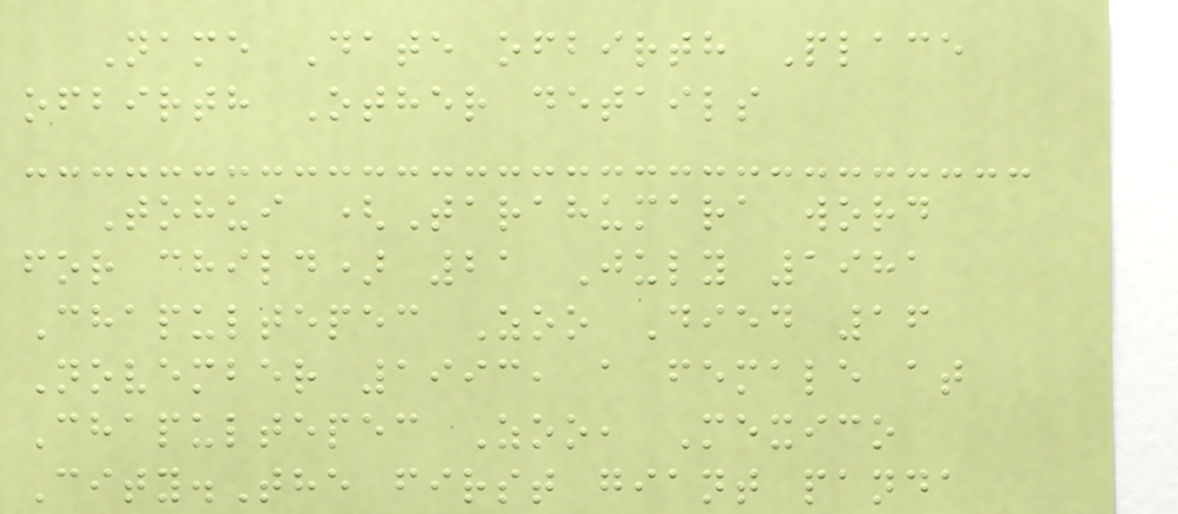Name Date ofbirth Place
ofbirth Other details
Tohui (Tarahumara word
for child) 21 July 1981
Chapultepec Zoo Died 16
November 1993, a female at
Chapultepec Zoo, Mexico
City.The first giant panda
